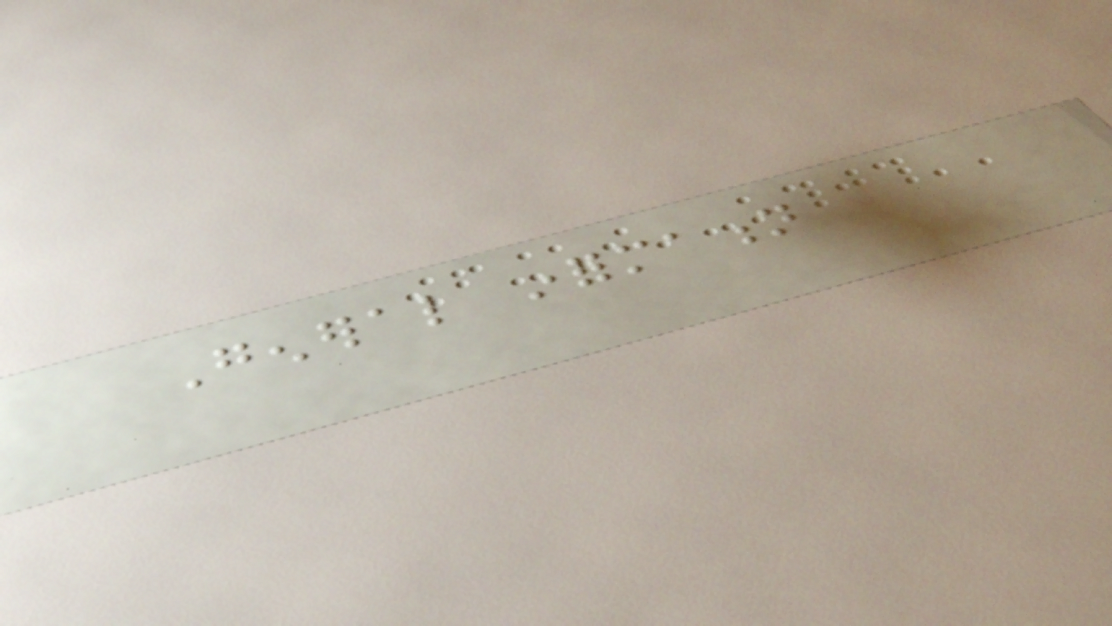General information
